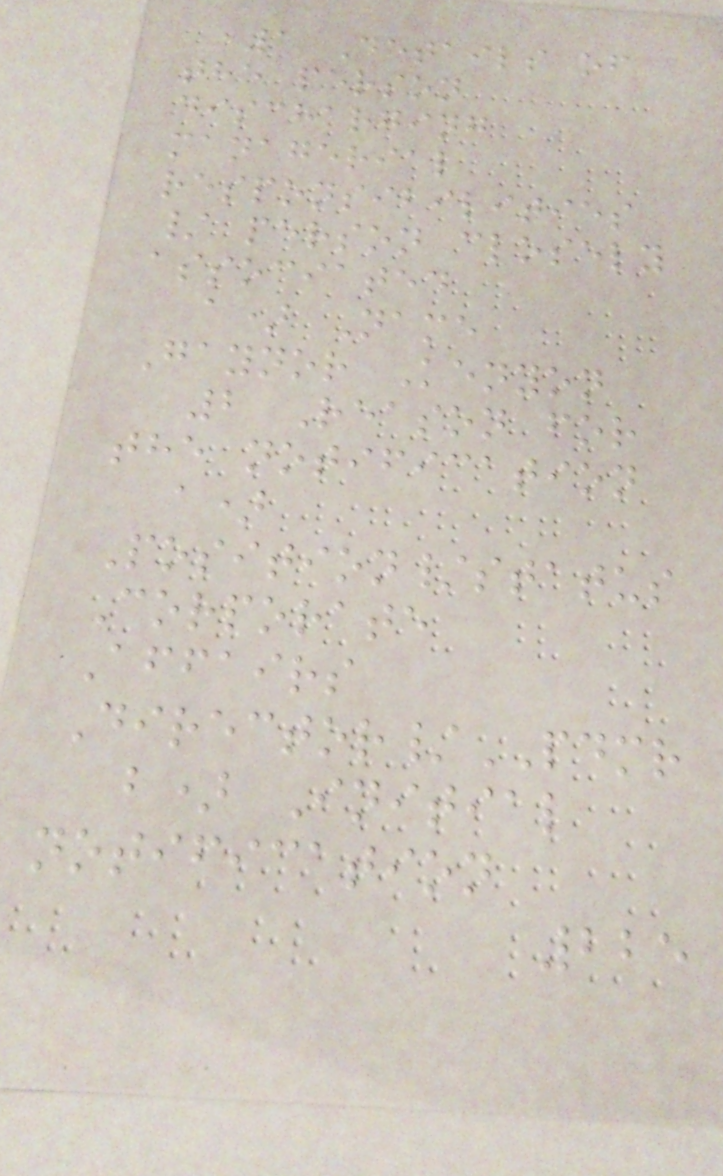1 Details of
the person
discharging
managerial
responsibilities
/ person closely
associated
a) Name
Gaynor Kenyon
2 Reason for
the notification
a)
Position/status
Corporate
Affairs
Director/PDMR
b) Initial
notification
225
